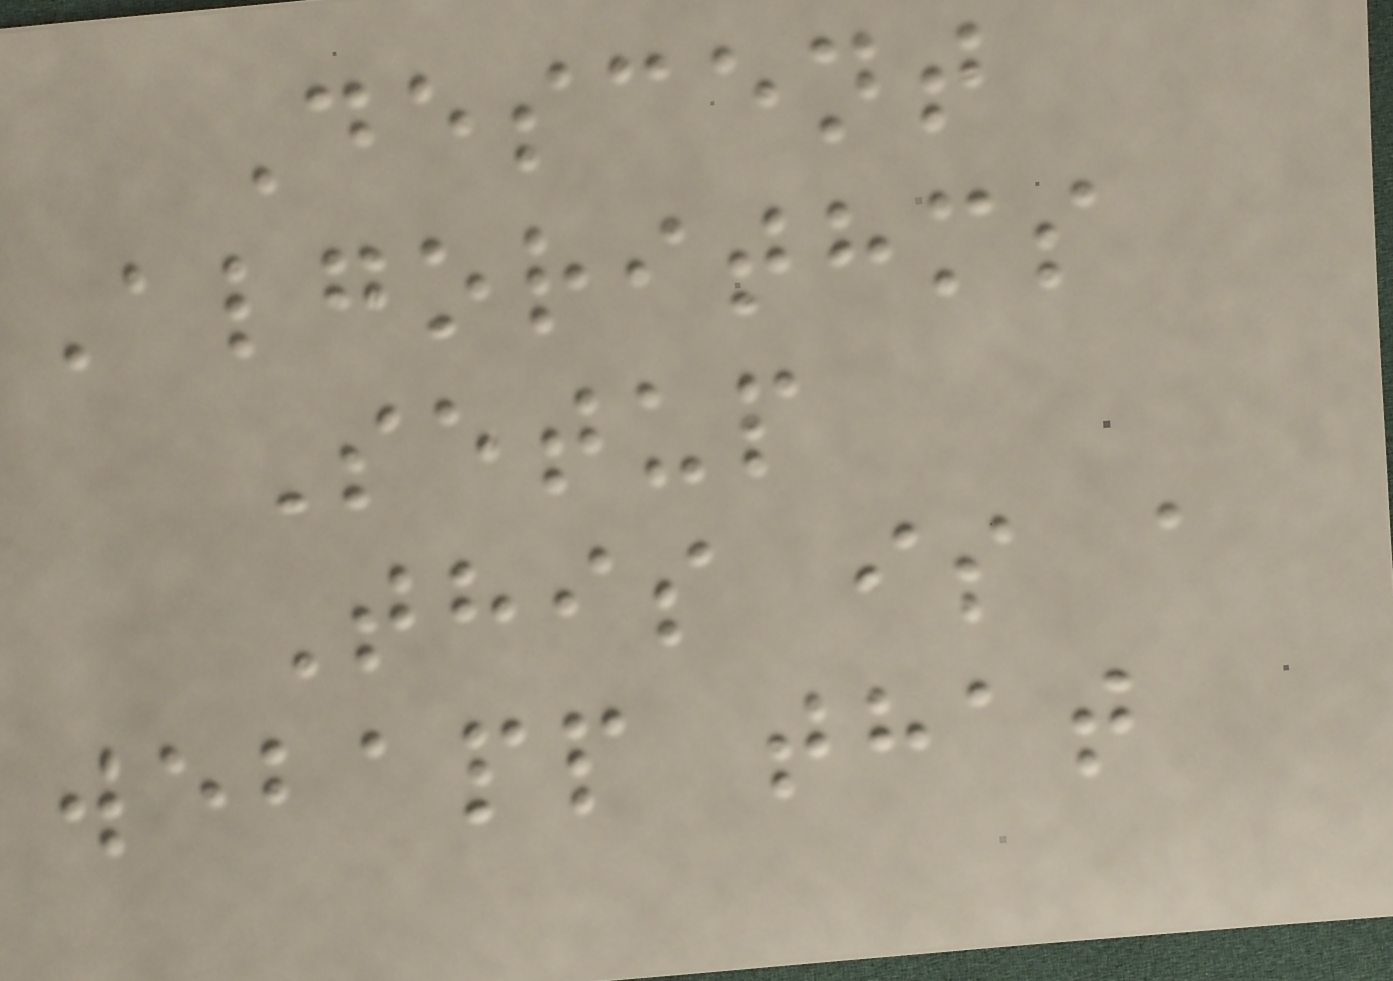Descent
Algorithms
Setup
This is a
webapp that
